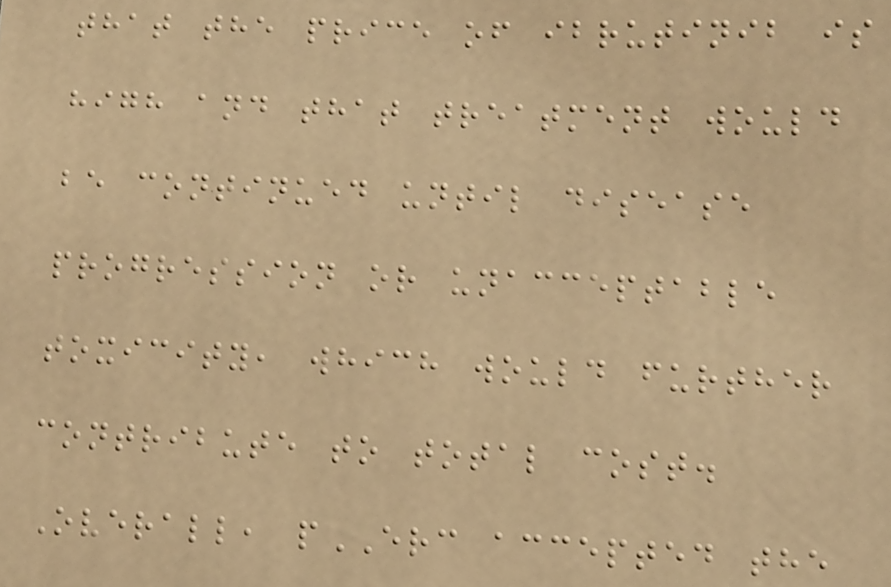that the price of ibrutinib is
high and that treatment would
be continued until disease
progression or unacceptable
toxicity, which would further
contribute to total cost.
Overall, pERC accepted the
